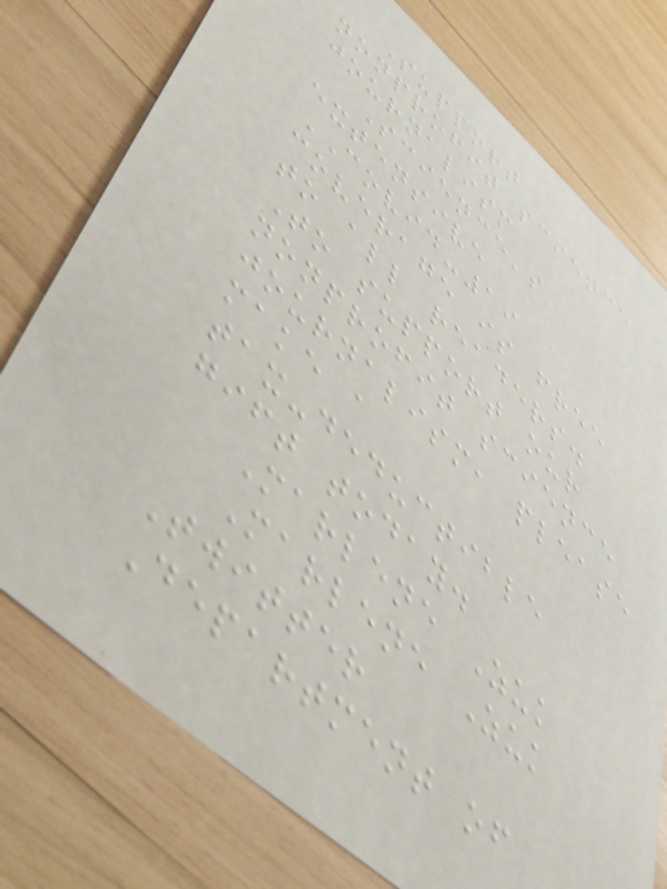Support
nonprofit science
journalism
Science's
extensive
COVID-19
coverage is free
to all readers.
To support our
nonprofit science
journalism, please
make a
tax-deductible
gift today.
Marlene Zuk
Marlene Zuk
Twitter
Department of
